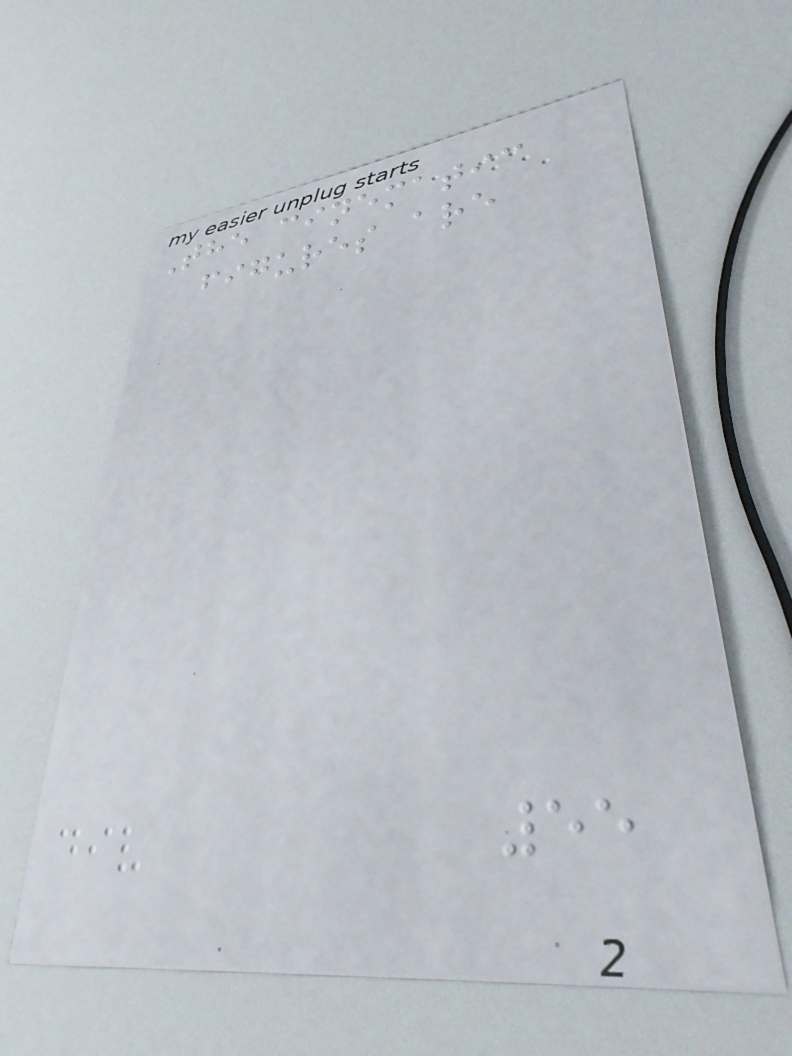The cinematic
figures are
55
